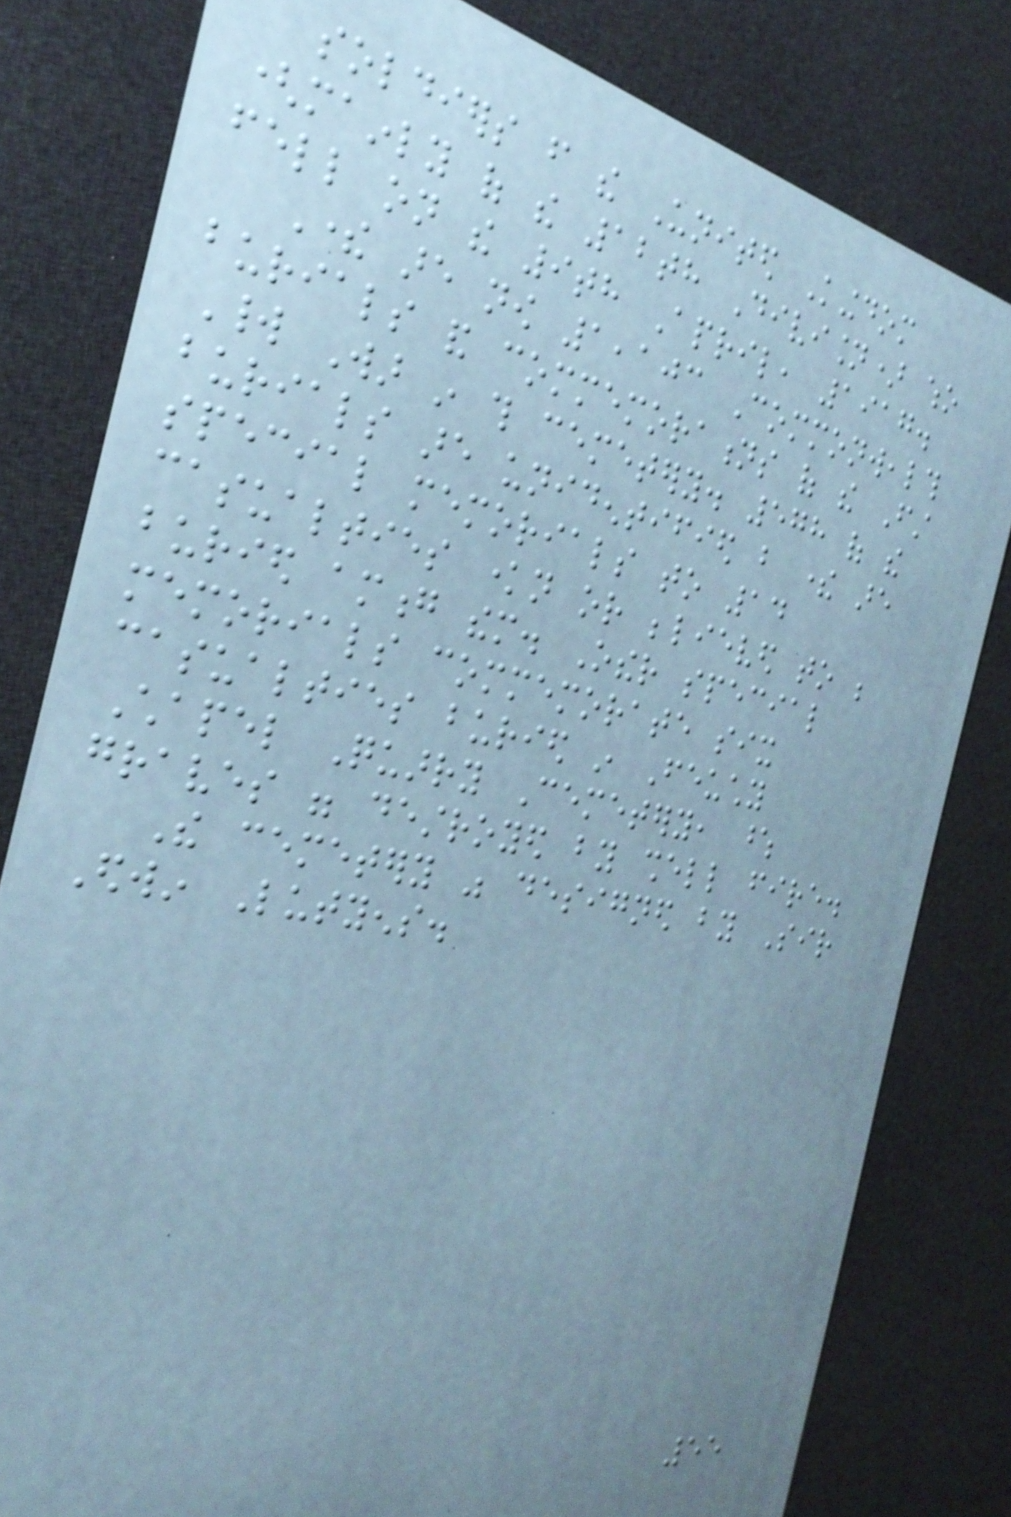soldiers from the United Kingdom
(mainly of the 12th Division) who
fell on the 9th April, 1917.
There are now 1,103 Commonwealth
burials and commemorations of the First
World War in this cemetery. 578 of the
burials are unidentified but there are
special memorials to 14
casualties known or believed to be
buried among them. Other special
memorials commemorate six
casualties buried in Feuchy
Chapel Quarry Cemetery, whose
graves were destroyed by shell fire.
The cemetery was designed by Sir
Edwin Lutyens.
55
